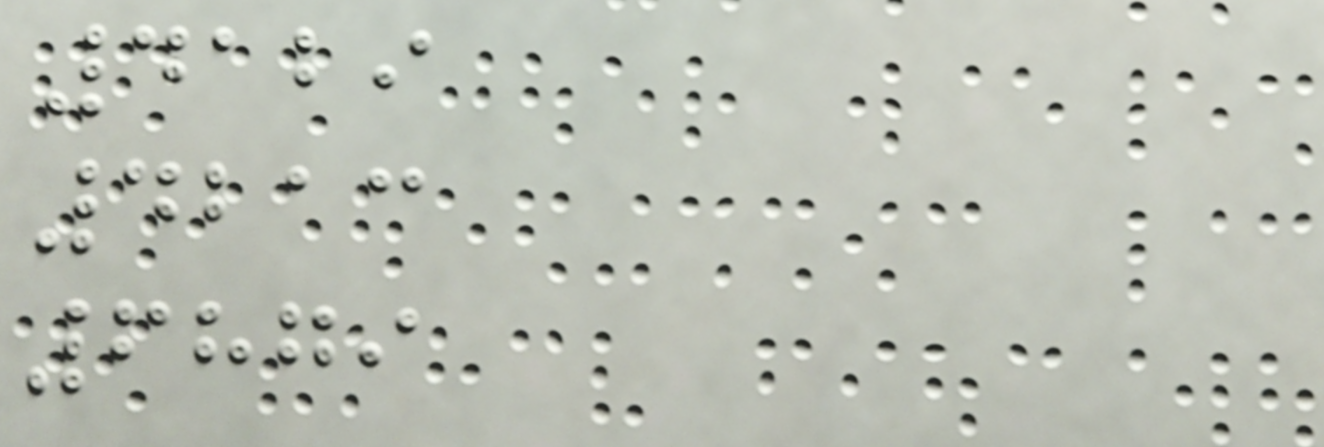4129
4213
6879
